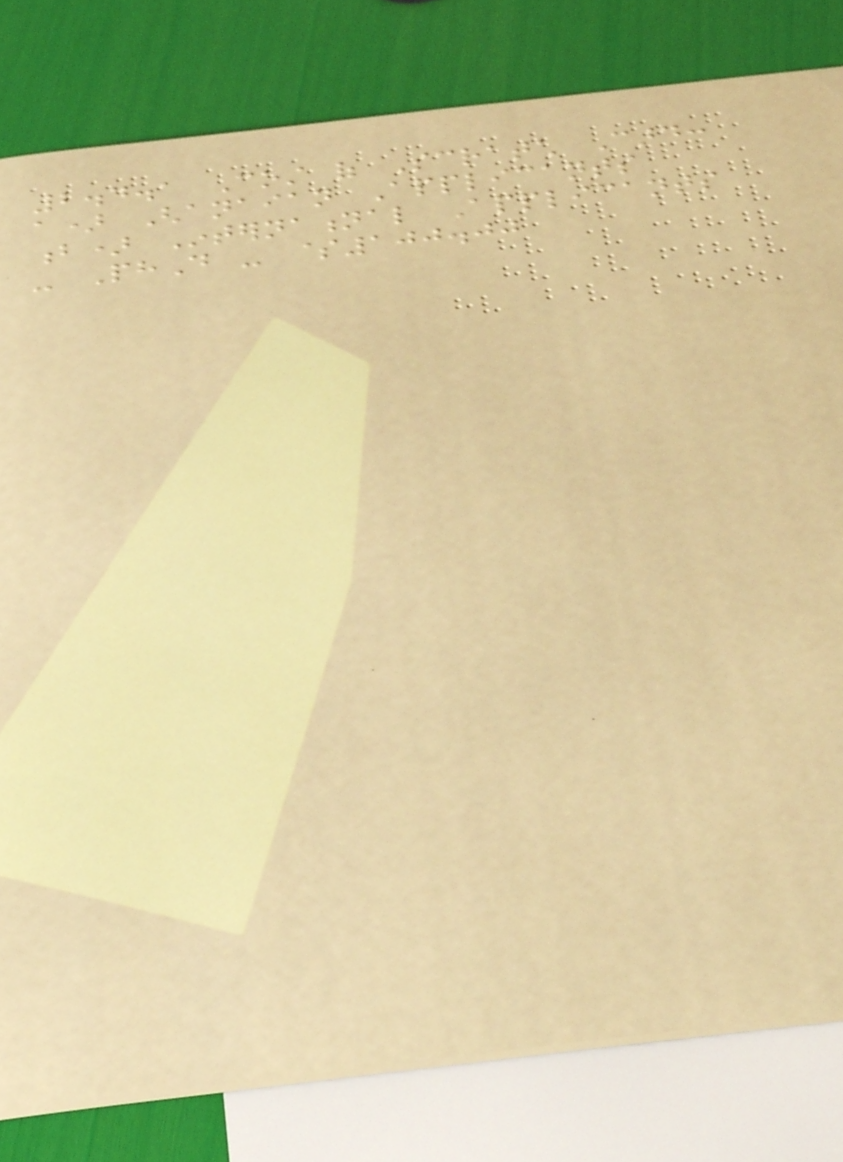2.4.1 Cost of Scratch Card:
a) Ghanaian Applicants
b) International Applicants
- PhD - $100.00
